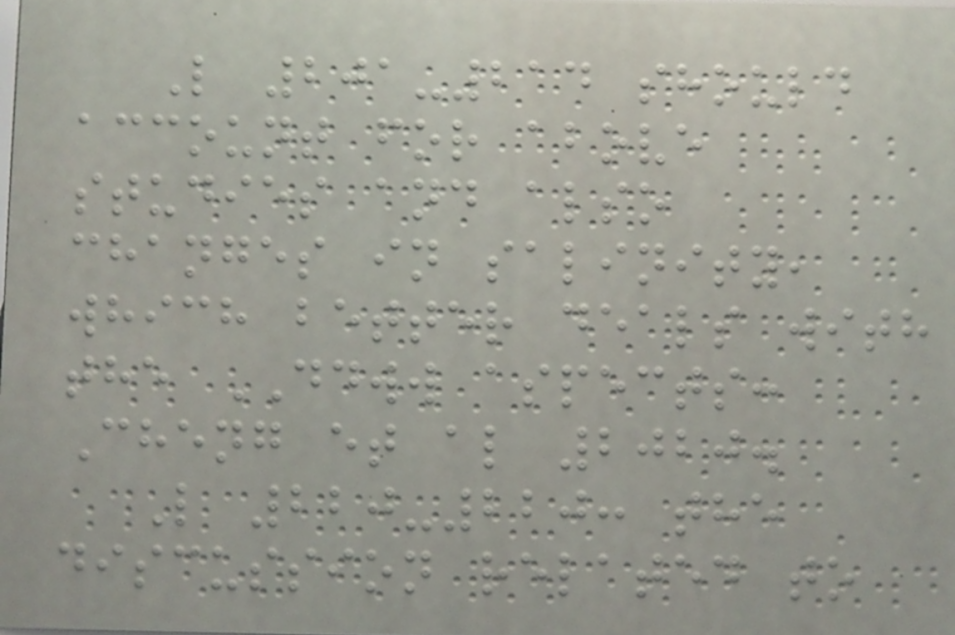L 201-214 should
account for above
studies and also
changes in salinity,
which better deals with
the DDWW aspects:
Cheng et al 2020.
L 220-220: the
discussion related to
